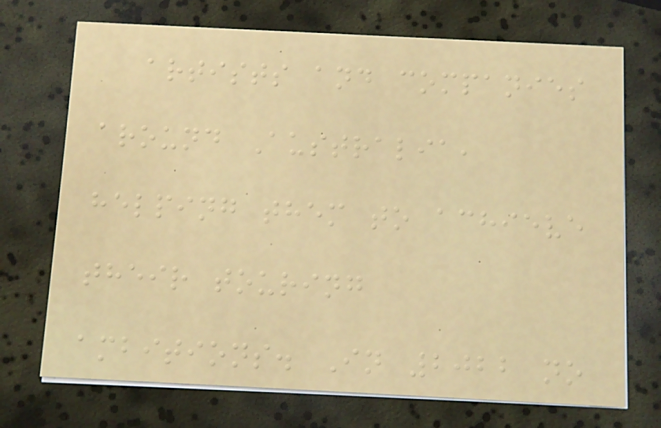artists and companies
around Australia,
helping them to achieve
their touring
ambitions. In 2022 no
